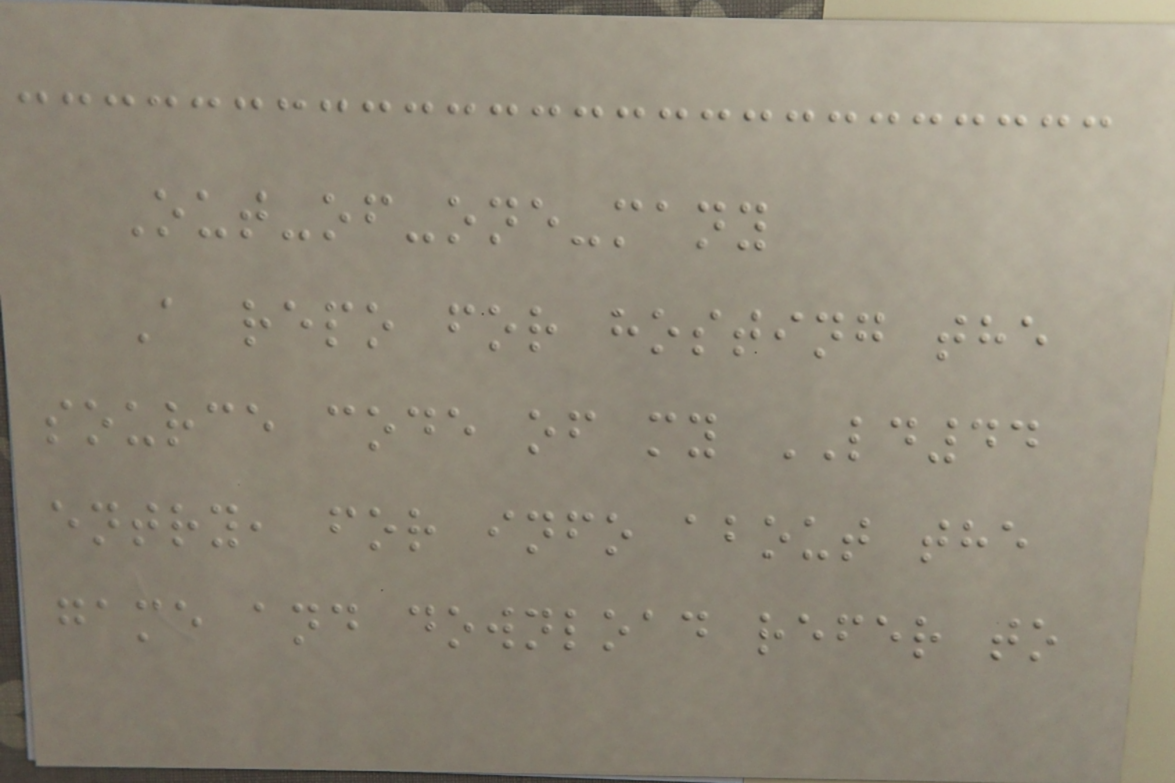Out-of-one-many
A repo for hosting the
source code of my LD44
entry, for info about the
game and download refer to
